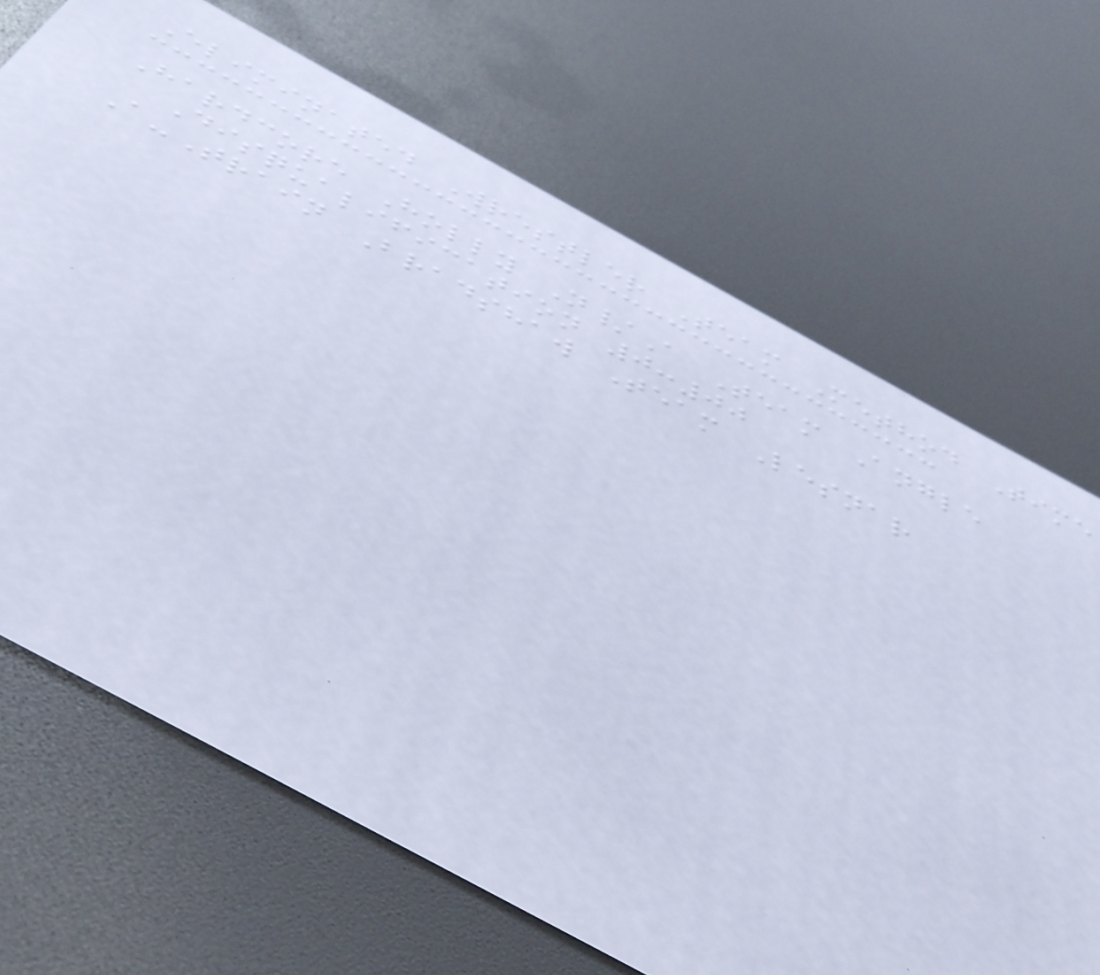Eliminated Wrestler Team Method Time
Hardcore Holly N/A Team Angle
Disqualification 0:00
A-Train Bradshaw Team Lesnar
